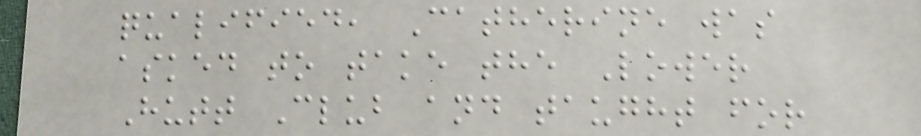qualified, Catherine was
asked to take the Lower
Hutt Club and taught for
